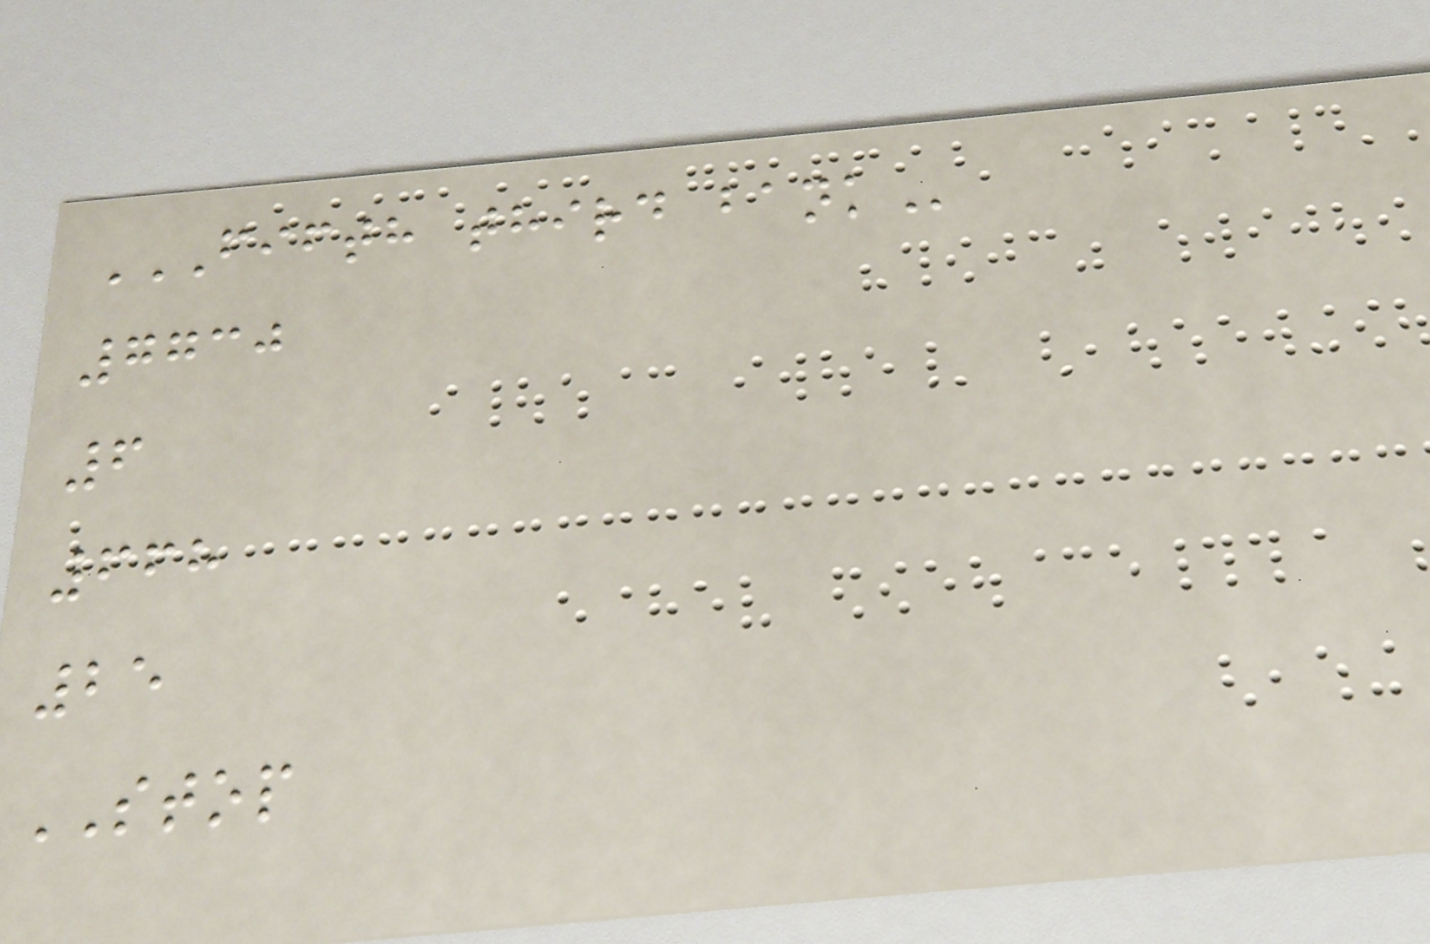FIFTH THIRD BANK
7730
6
668
25
STOP
